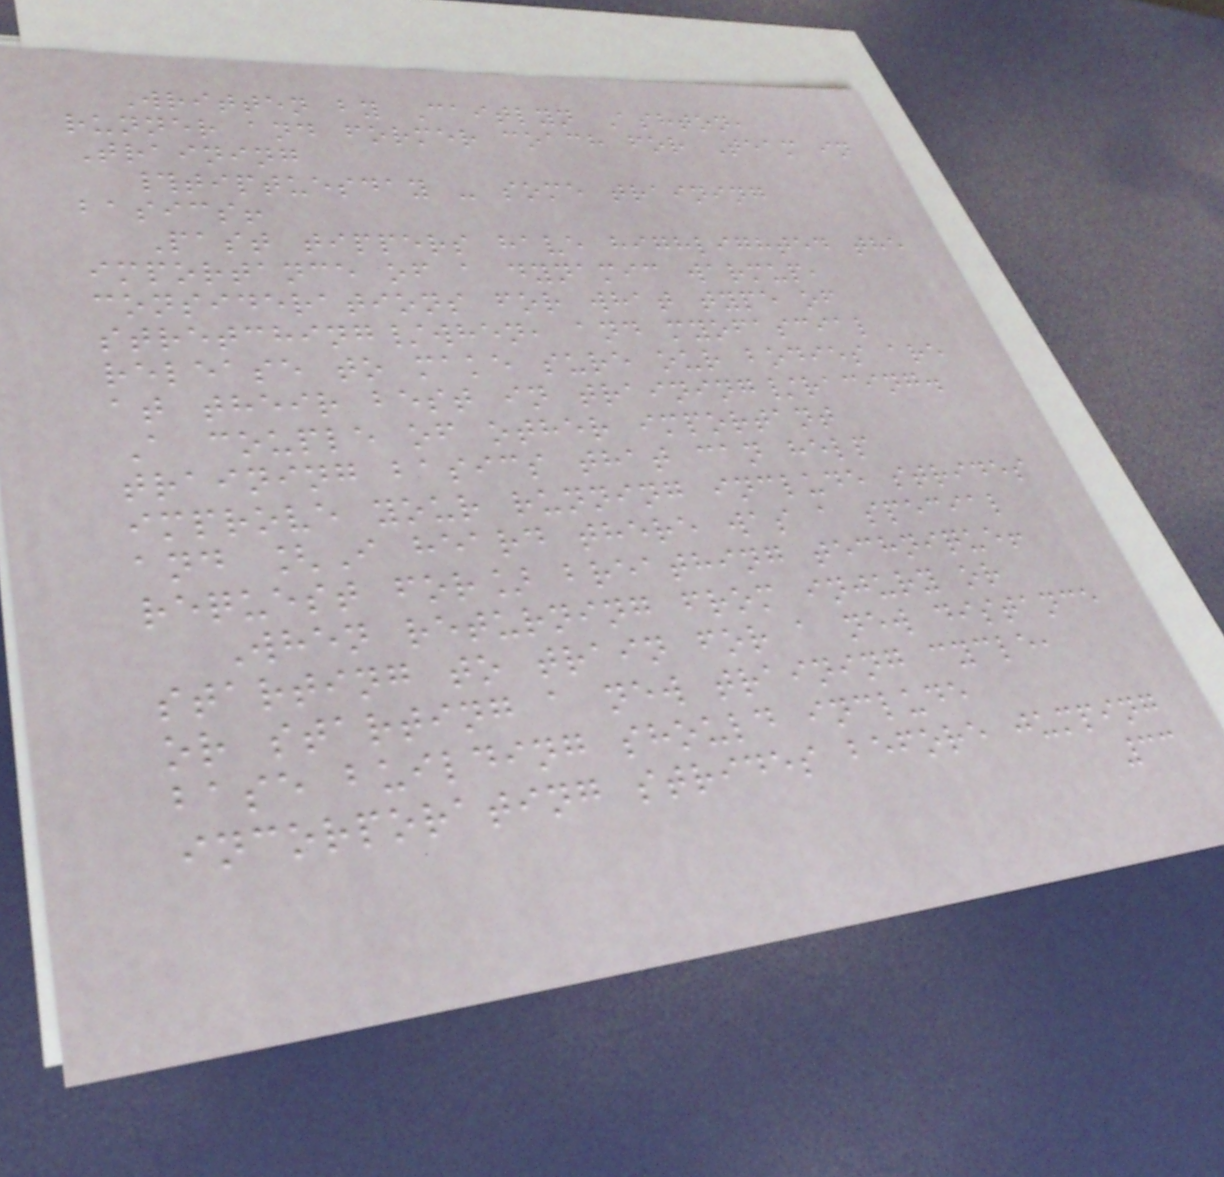Written by Caitlyn Ashton,
runner and former coach for Team in
Training
#tiptuesday - some training
basics!
Past tippers have highlighted the
importance of a dynamic warmup,
considerations for what type of
stretching/when, and myofascial
release to make sure our bodies are
at their best in training/racing.
A couple of other important
training basics that can help
improve your running include strides
and [I heard there was a special
request for] breathing technique!
When returning from injury or
starting to train for a new distance
or starting a new training cycle,
base building should include
incorporating strides before jumping
33
